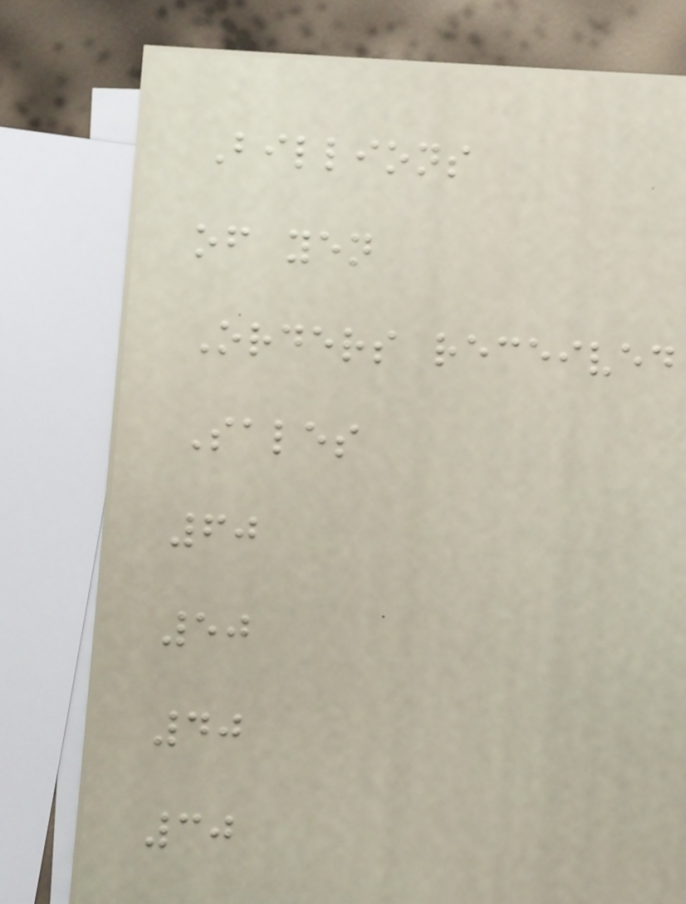Billions
of yen
Orders received
Sales
60
50
40
30
